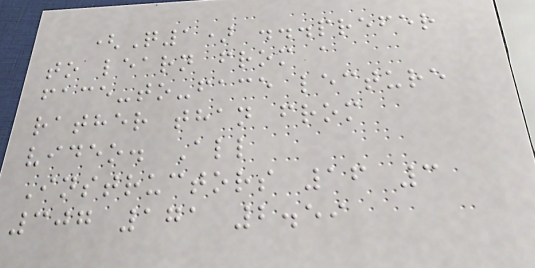(Q1) ...prefer
to learn from a
face-to-face lecture
rather than from
video. All
Instructors 16 3
307 171 2.59
